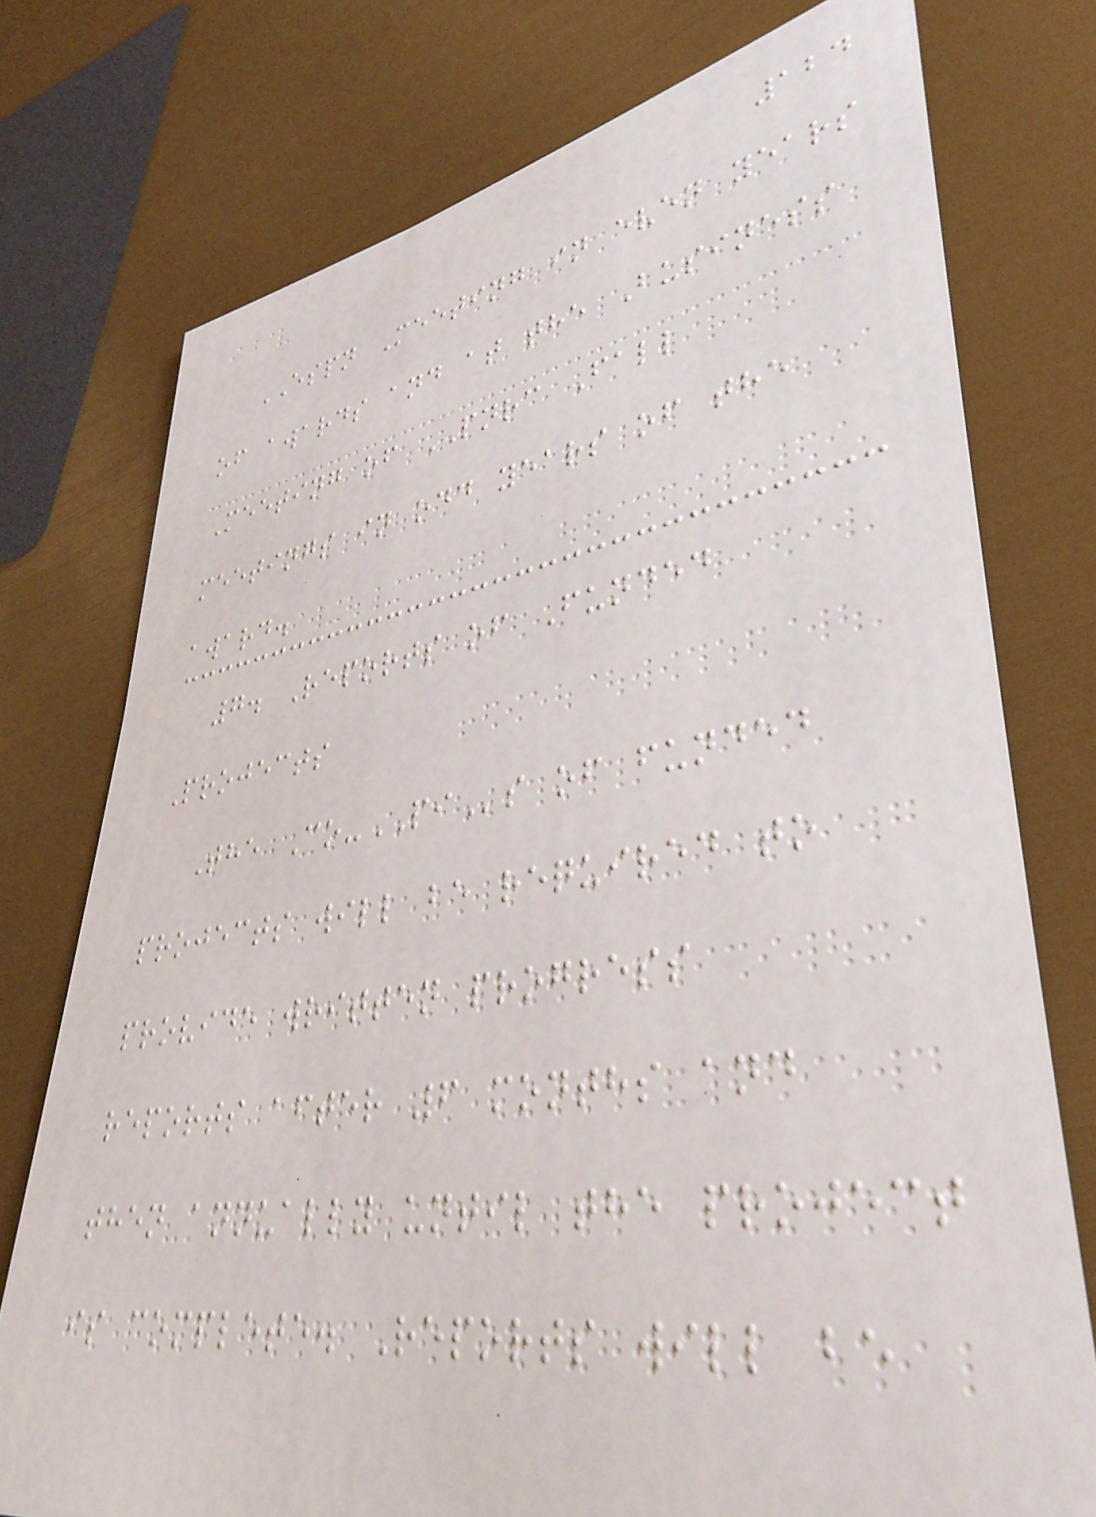124
ESPN Meeting in even years
of awards and at the Business
Meeting of PNRC Fall
meetings in odd years of the
award.
7. Reports of Funded
Projects
The Co-PIs of funded
projects will be required to
provide written progress
reports after 6 months and
then annually until the project
is complete. Reports will be
